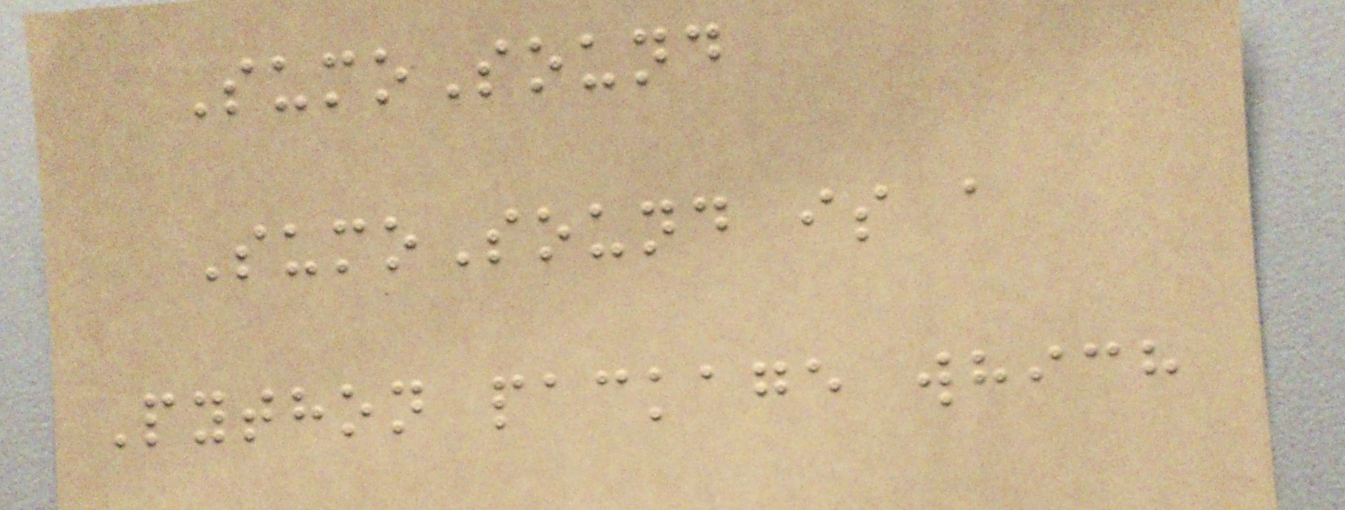SumoSound
SumoSound is a
Python package which
